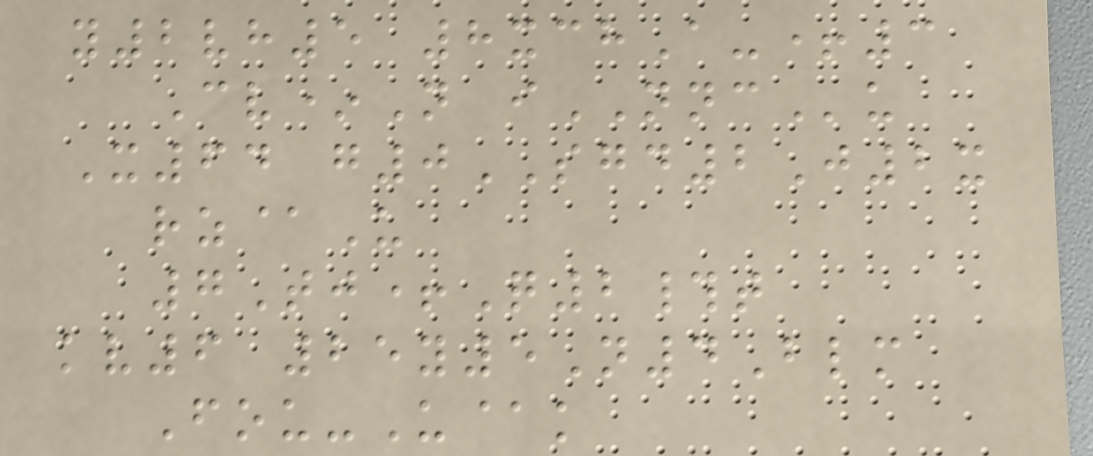y2vh5 8xchA-+3
Cv*N iNNCu
X64 g0SGD2J2x
rz@U
7Tj+Q2#t
kv6 25y5N4Blm
Fou-U@k
